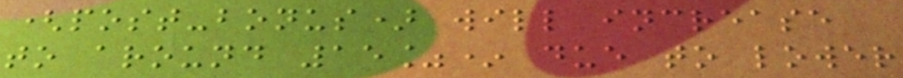(post-bonus) will increase
to around 15%* due to lower
